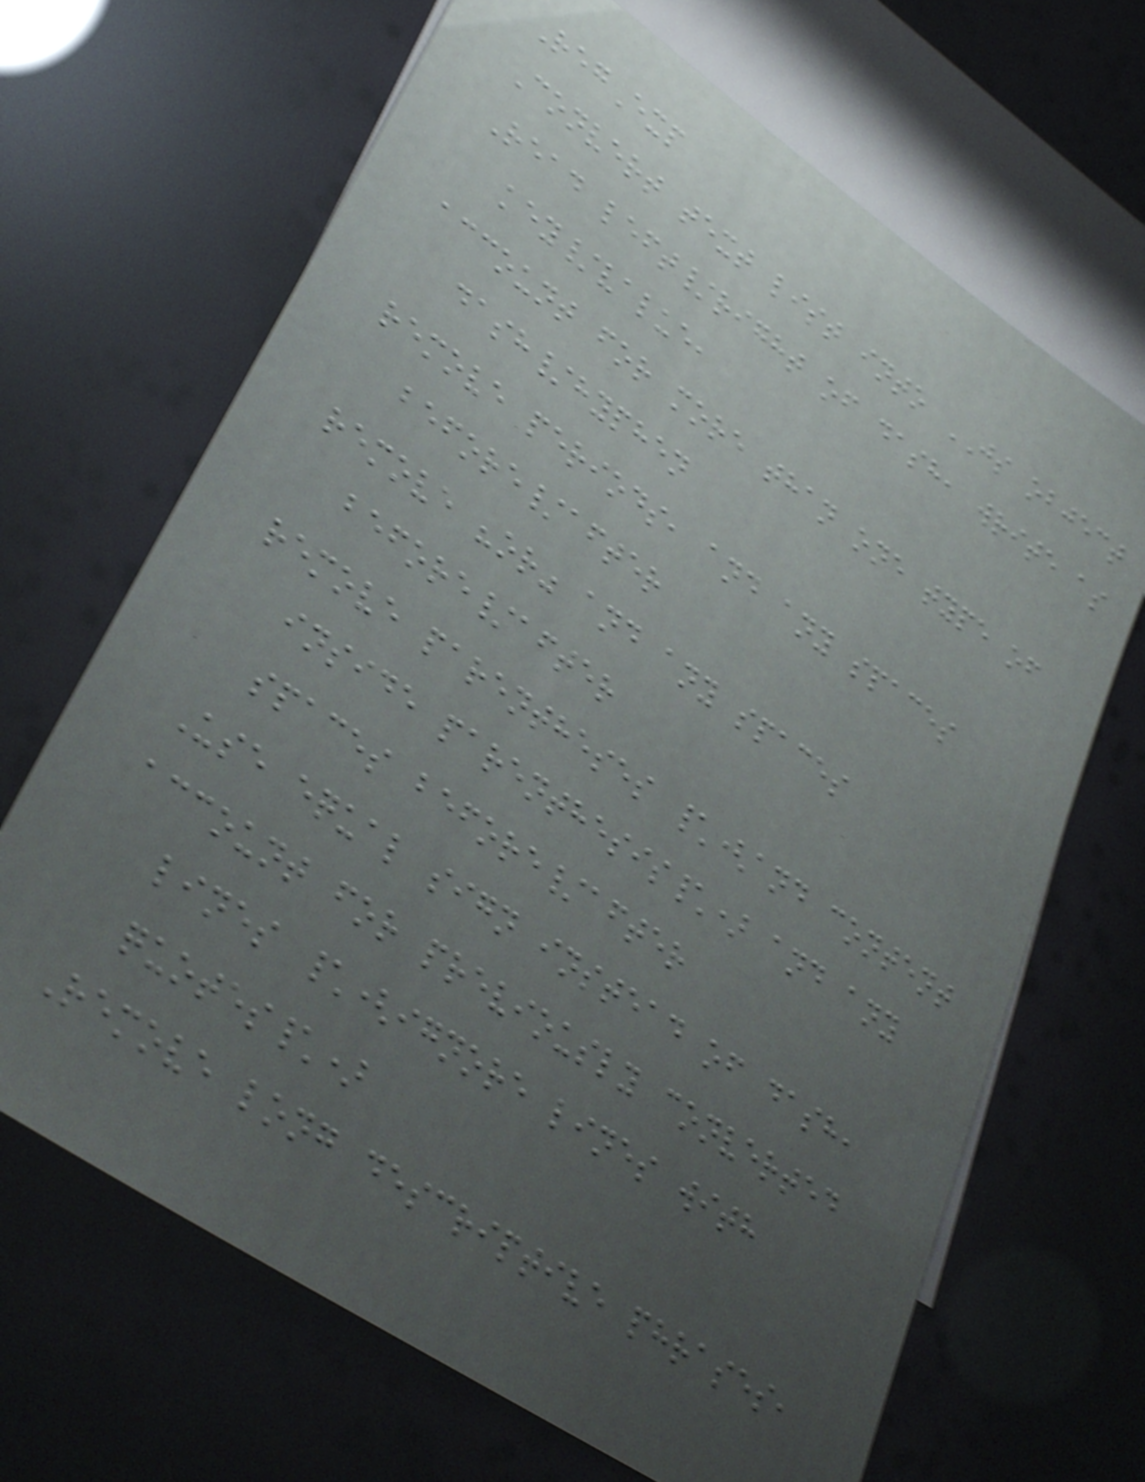RegExp
Convert text list into JS object
Read left/right of dash, write as
key/value,
account for more than one type of
dash/hyphen
remove periods, and any spaces
before/after
remove "or" and any spaces
before/after
remove parentheses \(and content
inside parenthesis\) and any
spaces before/after
Use equal sign instead of dash,
account for previously converted
lines \(ignore lines with
quotes\)
Remove long descriptive phrases,
